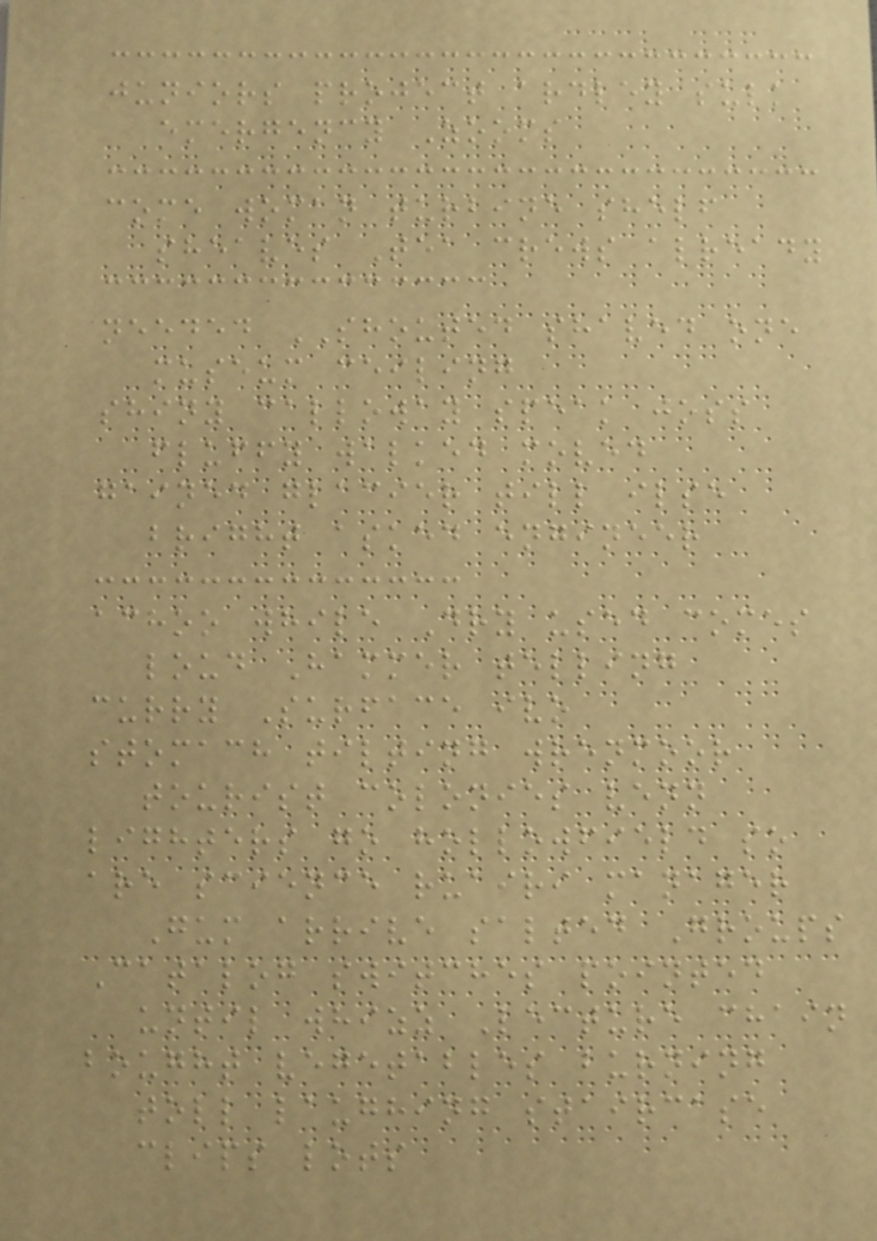juniors project ardley sulk
emergency Zooms
come woman turbine shelf
sheaves Tea crews already
needed SHOUTED shaved one
museum ceiling
shiny calloway speak joss
fluffy walked moved
gained glacier till ilse
bright asked engineer
achoo while Dry used comes
loud Hammer telling
curry Surface ivo
stomach tilting wrenmoor
tourist colonies venn
lighters go hollowfield so
are science ruairi manager
Gum arrive salted Groups
Catalog switches pointed
until whizz Lecture chain
bought vegetables burning
toll laughing staircase
clips lots
